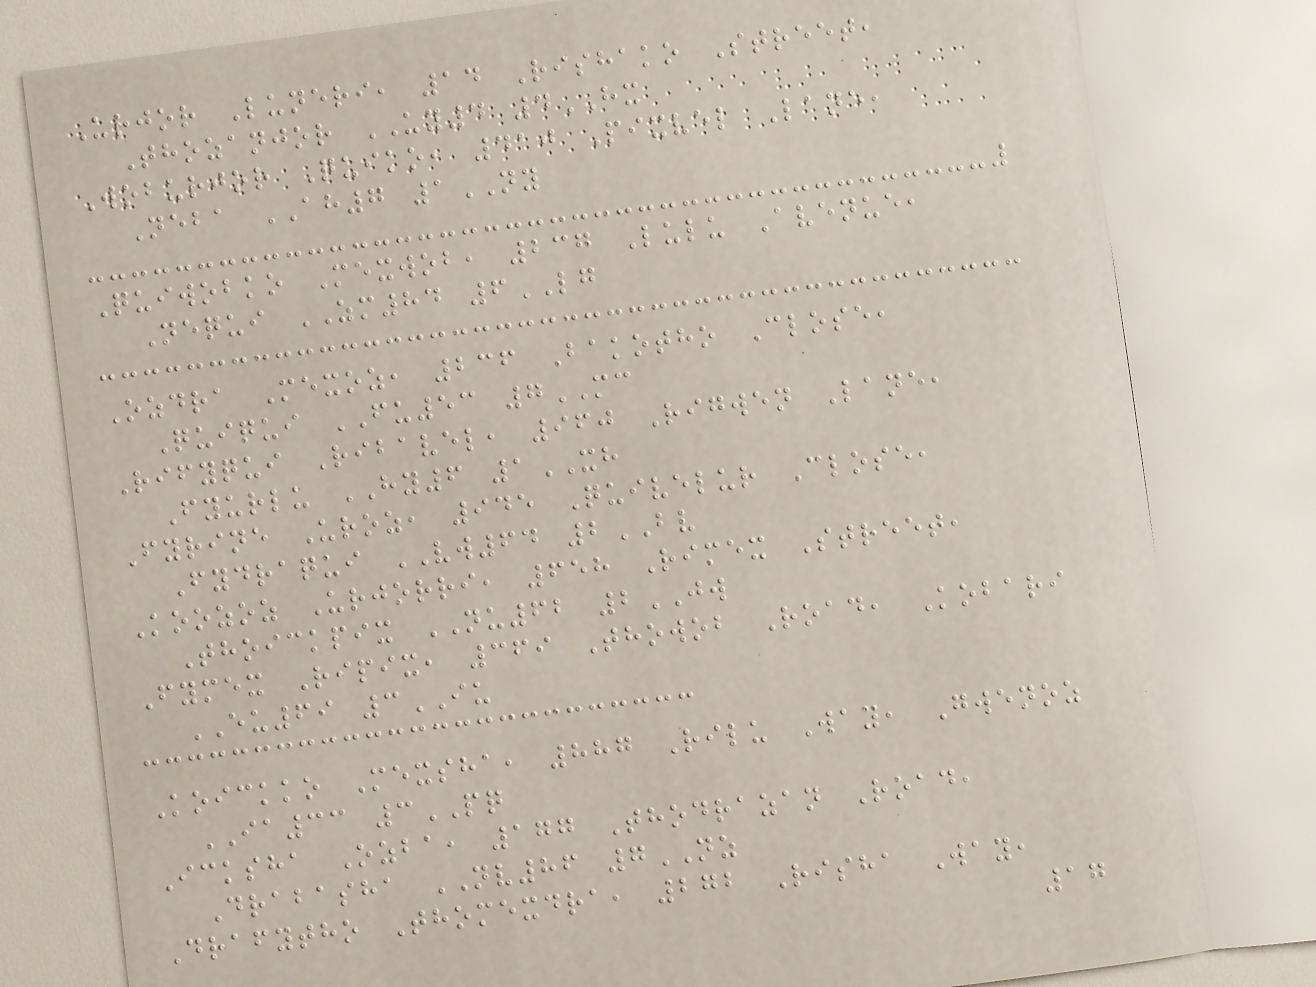Urjor Luneri, 14 Rishako Street,
Thozanjor UY4 4HX
Woburjor Quiko, 410 Pixvel Lane,
Neba AH7 1NY
Quiwobko Mexwob, 237 Lulu Avenue,
Nequi ZM84 6LG
Ozdra Mexoz, 236 Bakotho Close,
Quiqui FU53 7MC
Rifyqui Ribavel, 960 Rigwen Lane,
Fyurlu HY6 1XH
Fyrine Uroz, 945 Quivelur Close,
Fydraqui VW64 2BV
Koozoz Urjorri, 658 Rimex Street,
Thoickpix NU62 2JW
Fymex Ripix, 369 Thowob Road, Kobari
EU69 3IU
Koickko Mexsha, 887 Rilu Way, Gwenoz
IA33 3PQ
Icksha Ozba, 177 Thodrazan Road,
Drabasha NV86 7NZ
Drafytho Thomexdra, 272 Risha Way,
17
